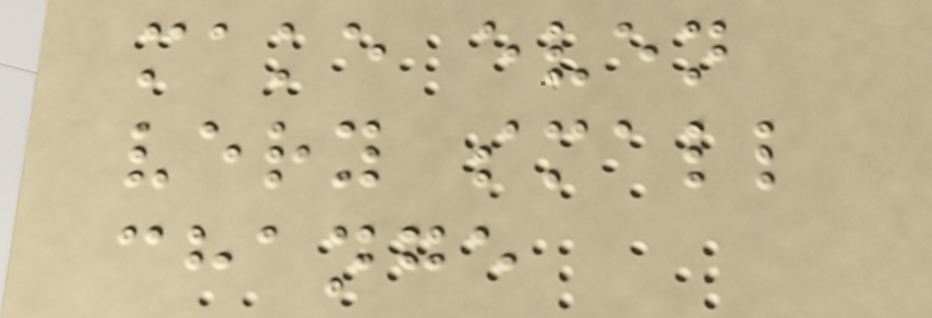make even
very small
change
